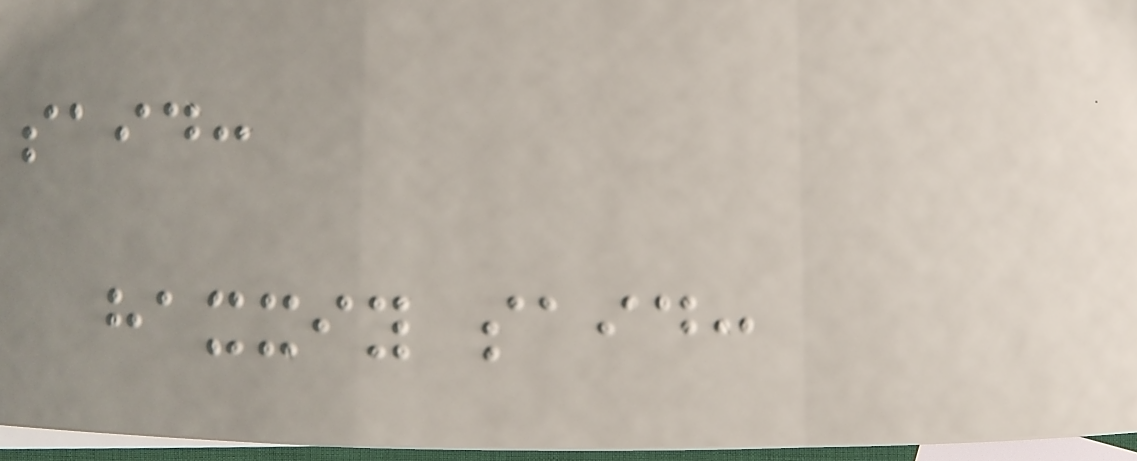said:
haxxiy said:
